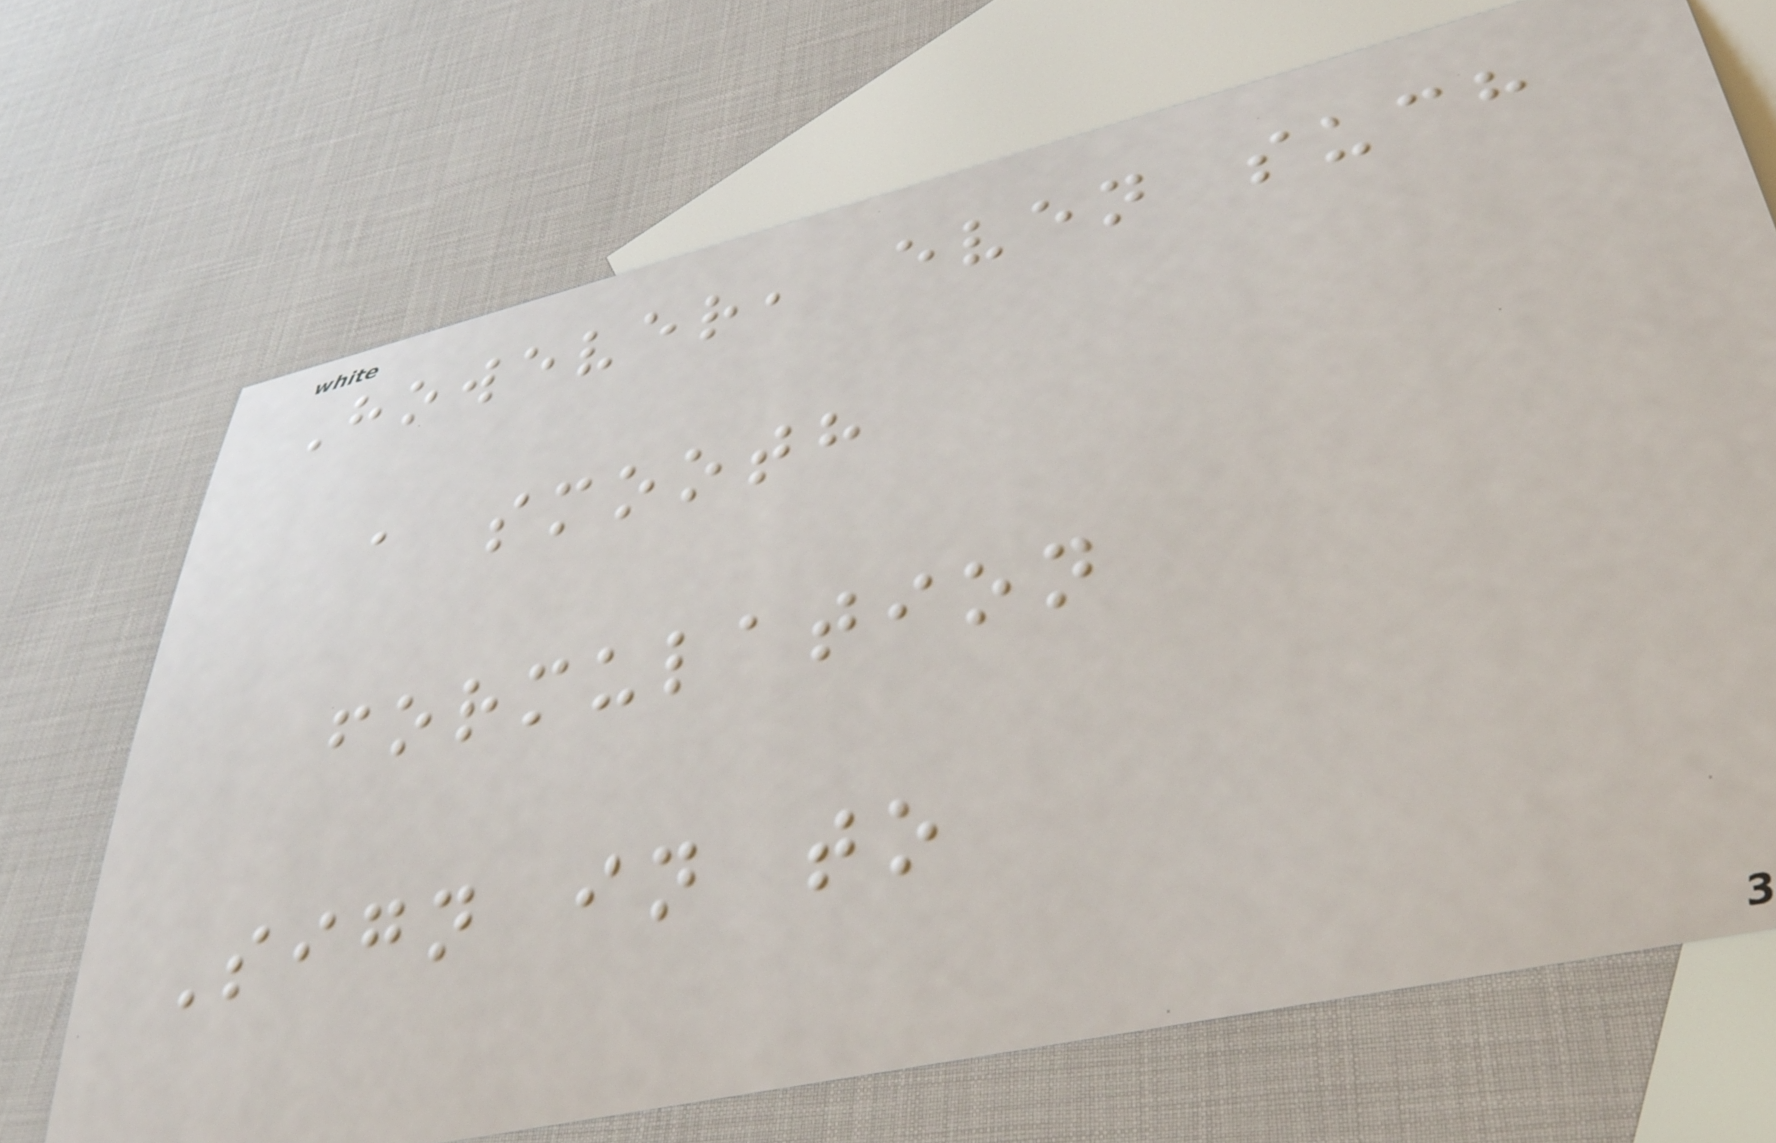However, even such
a smooth
formulation
Sign in to
